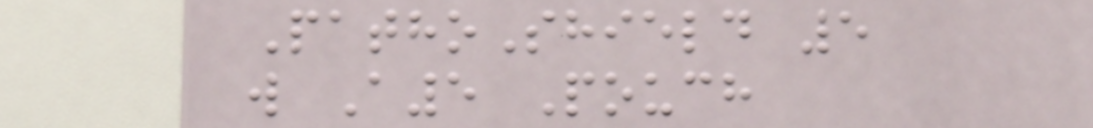PathoShield 5
w A5 Pouch
